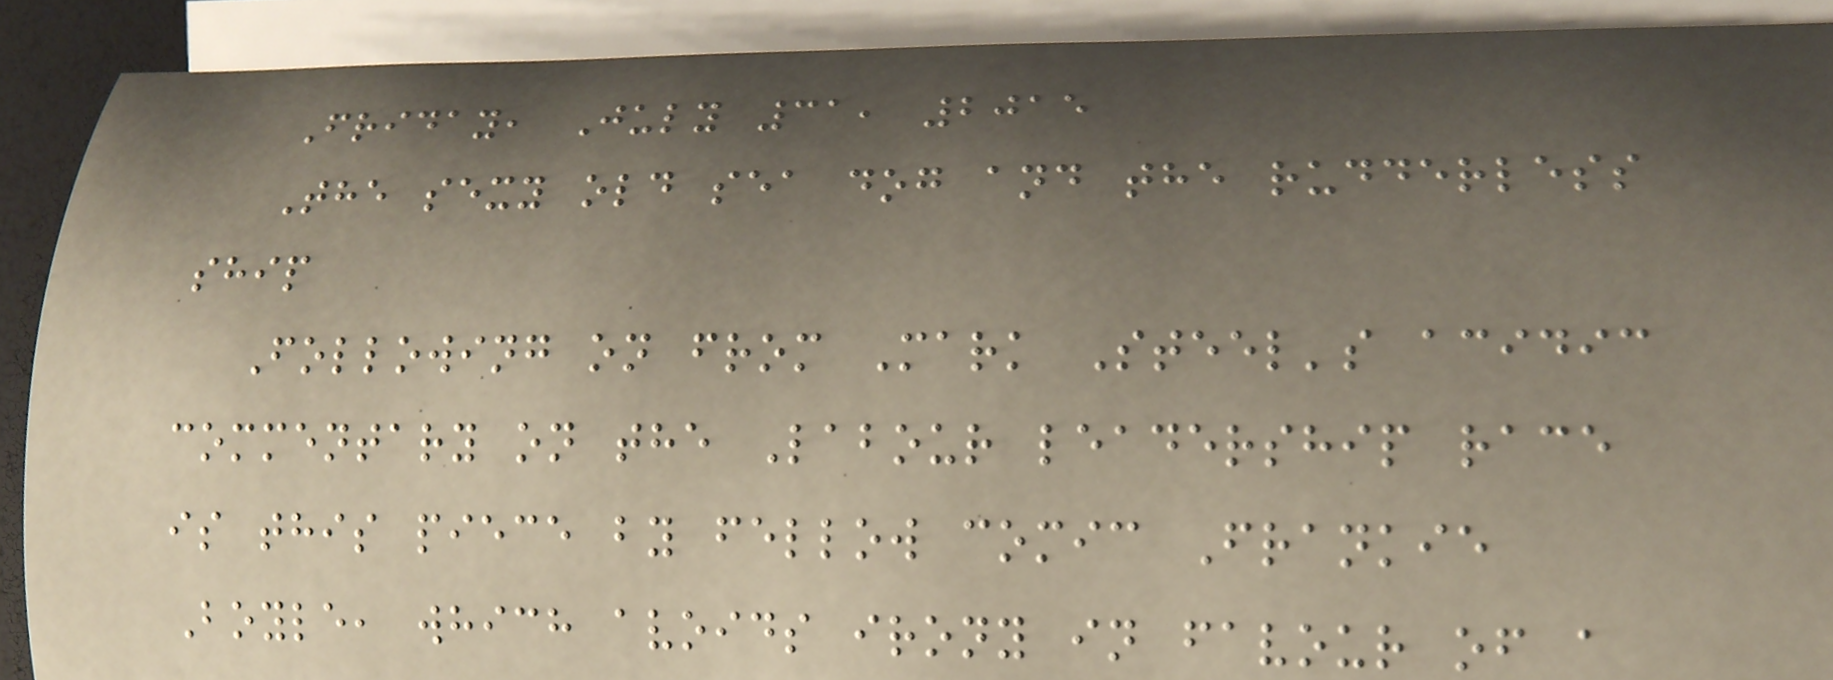Friday, July 31, 2015
The sexy old sea dog and the rudderless
ship
Following on from Mark Steel's acidic
commentary on the Labour leadership race
is this piece by fellow comic Frankie
Boyle, which avoids irony in favour of a
